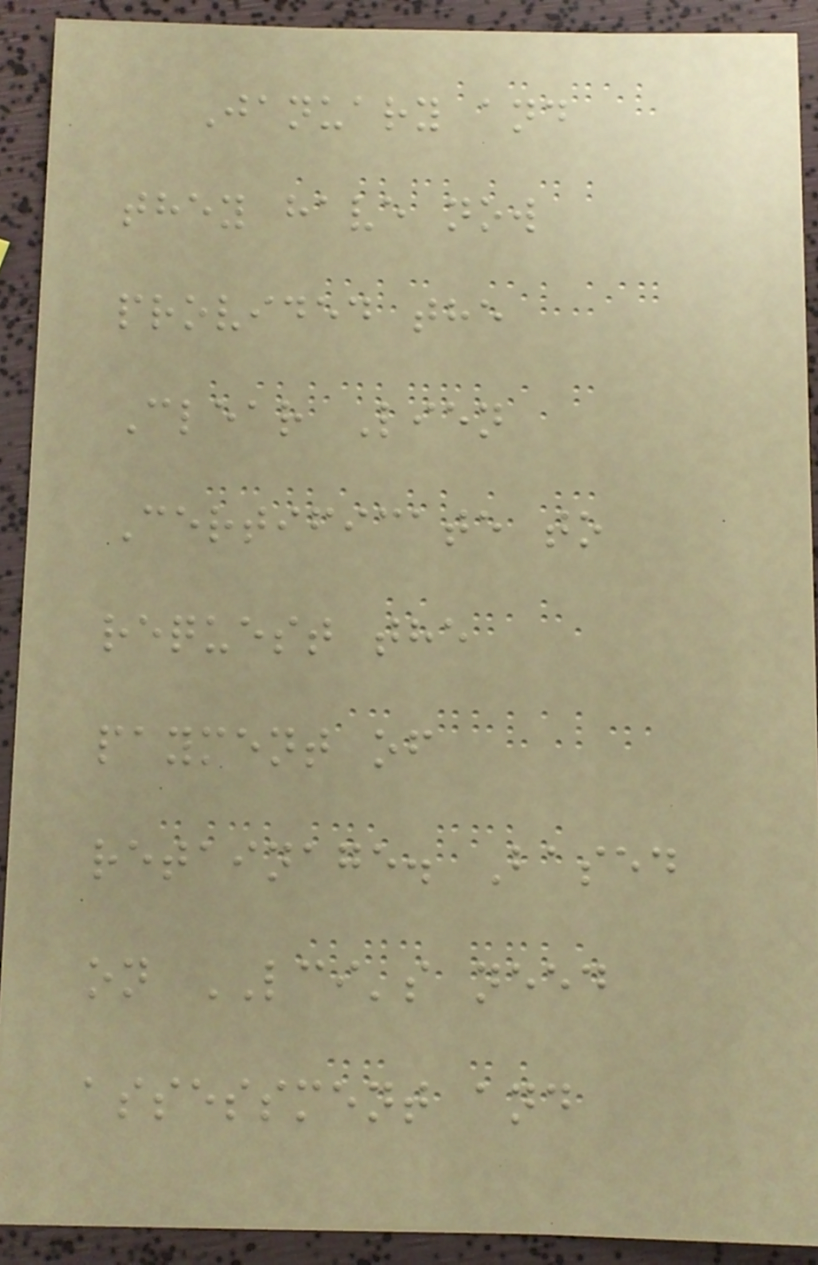January and
they have now
provided the
Clear Lien
Certificate to
request the
payment of
retainage. Based
on LCI's need
assessment and
